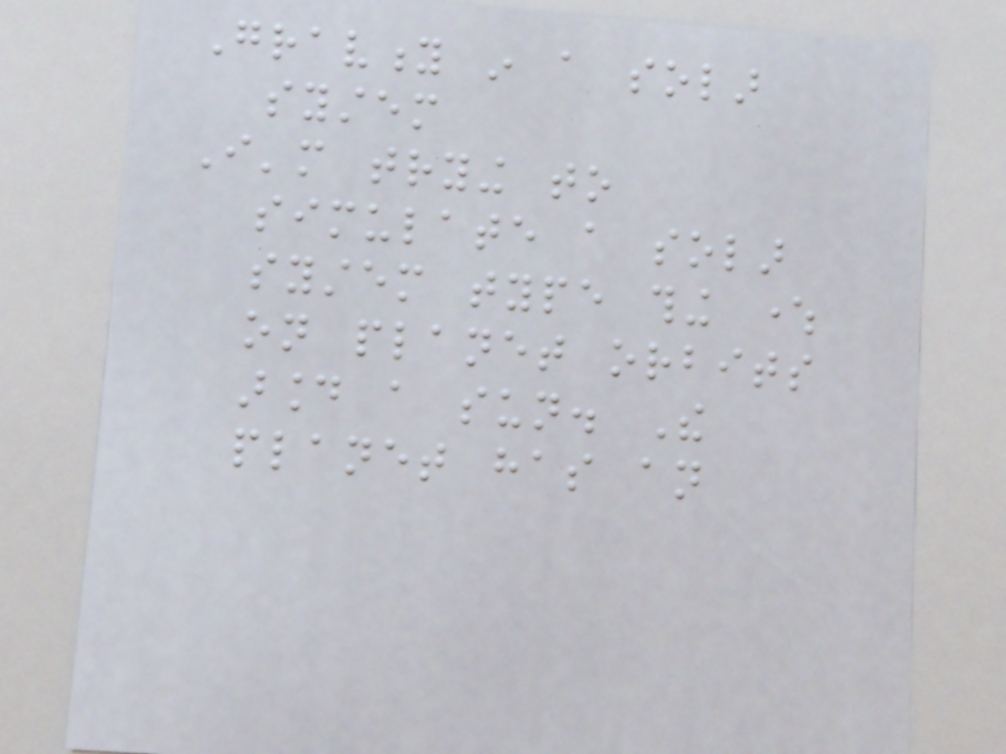Gravity in a solar
system
I'm trying to
simulate a solar
system type thing where
on planet orbits
around a sun. The
planet has an
